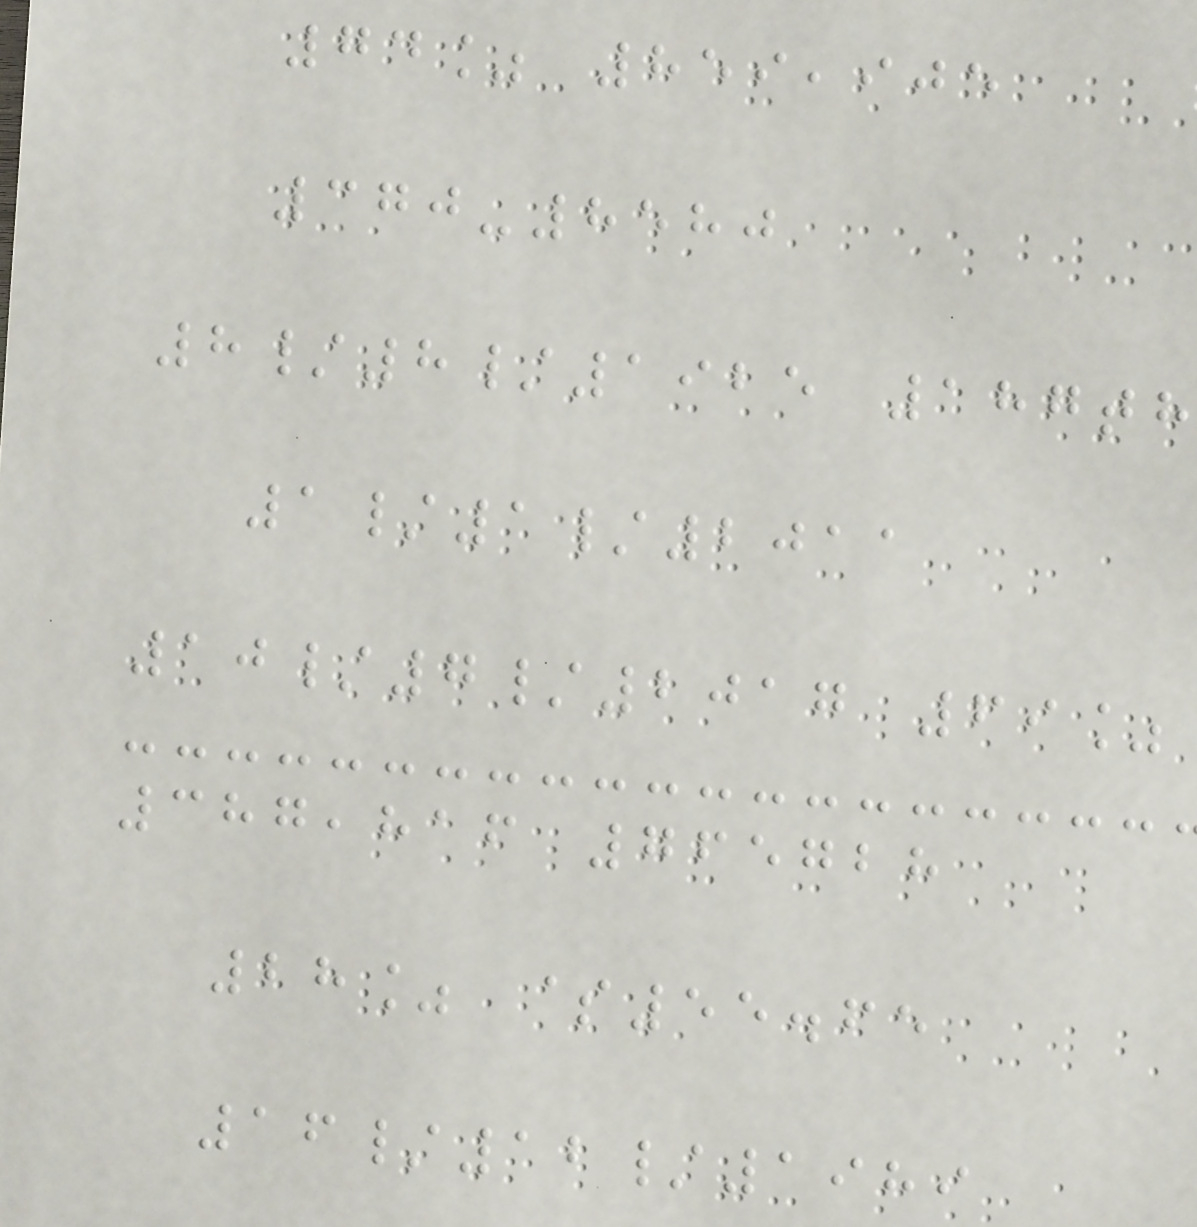74% 859,905
370-8580
8/8/1925 187th
1/1/2011
10/7/2017 69%
387,816 765728
28% $55.65
16/12/1989
